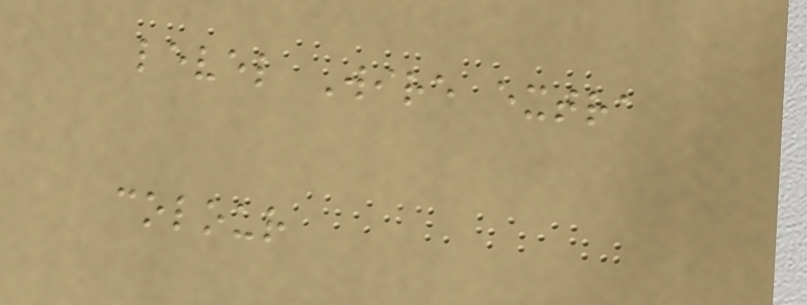level Wire extra
colour
